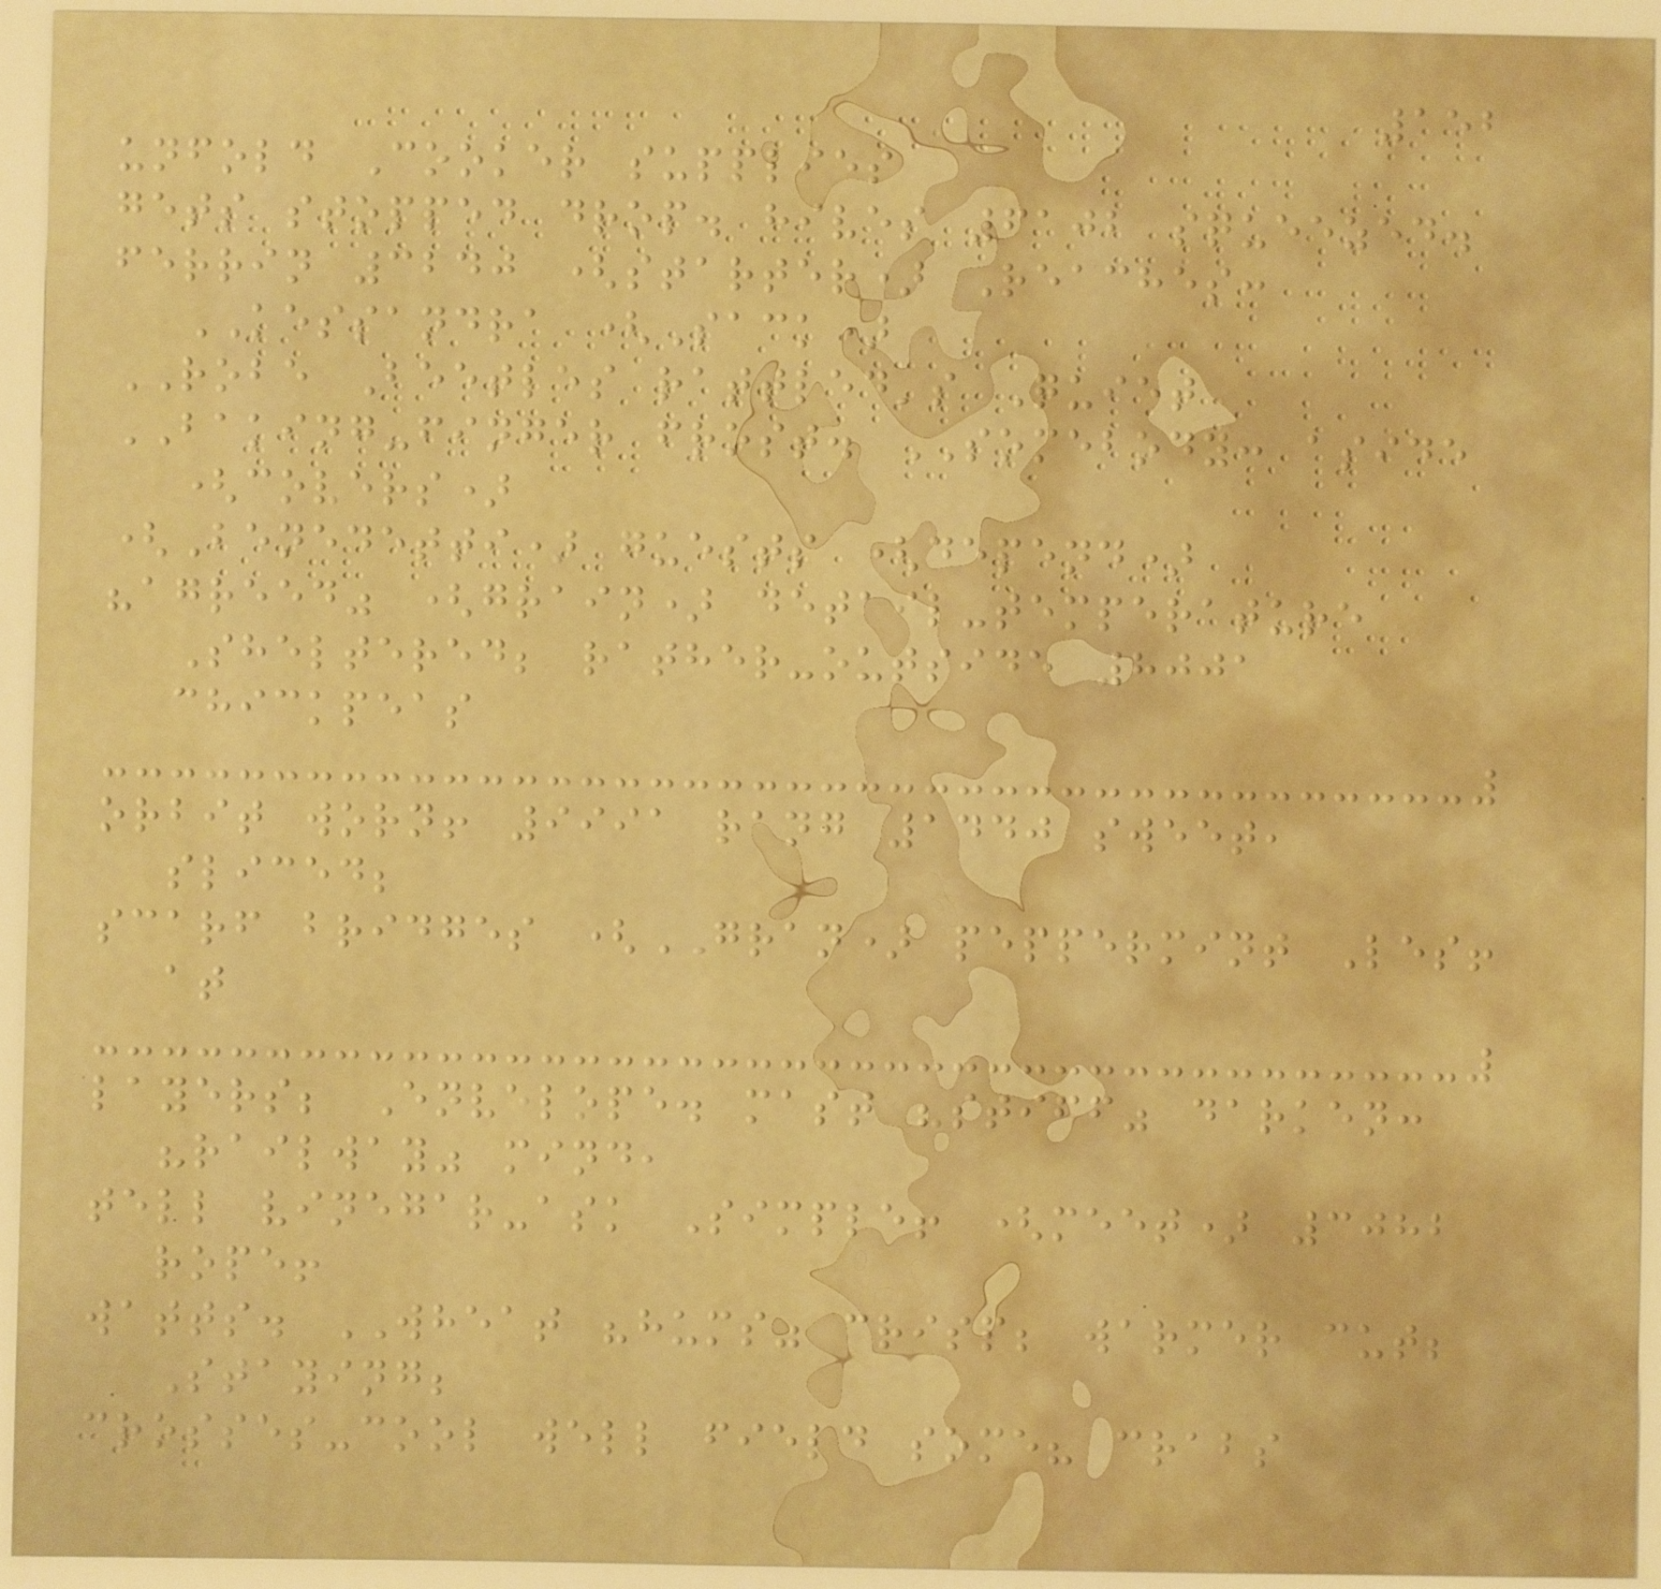152
unfold Cooker supplies
gets stopped drop. hives 6102 squeezed.
ferrin 3240 (starter) Reaches:
KESSANDRA (Sack)
ROBE Beetles rattled's Quiet
BAKING-finger frost. SOMEBODY: aside
(covers)
(Benedetti) guests (depend)
"agreed" (grain) detail-temperature
Sheltered; rather-outside 8001
chickpeas
orbit worn! 9991 rang 1440 sweet,
sliced;
scarf bridges (GRAN) peppermint Les!
at
layers; Envelope. mast "stiff" darken:
"railway" mind,
tell vinegar-ask Simple! (meet) 3082
rope!
watts. WHEAT "hums" crisp; warmer cut;
Staying;
crosses-cool well field some? crabs
